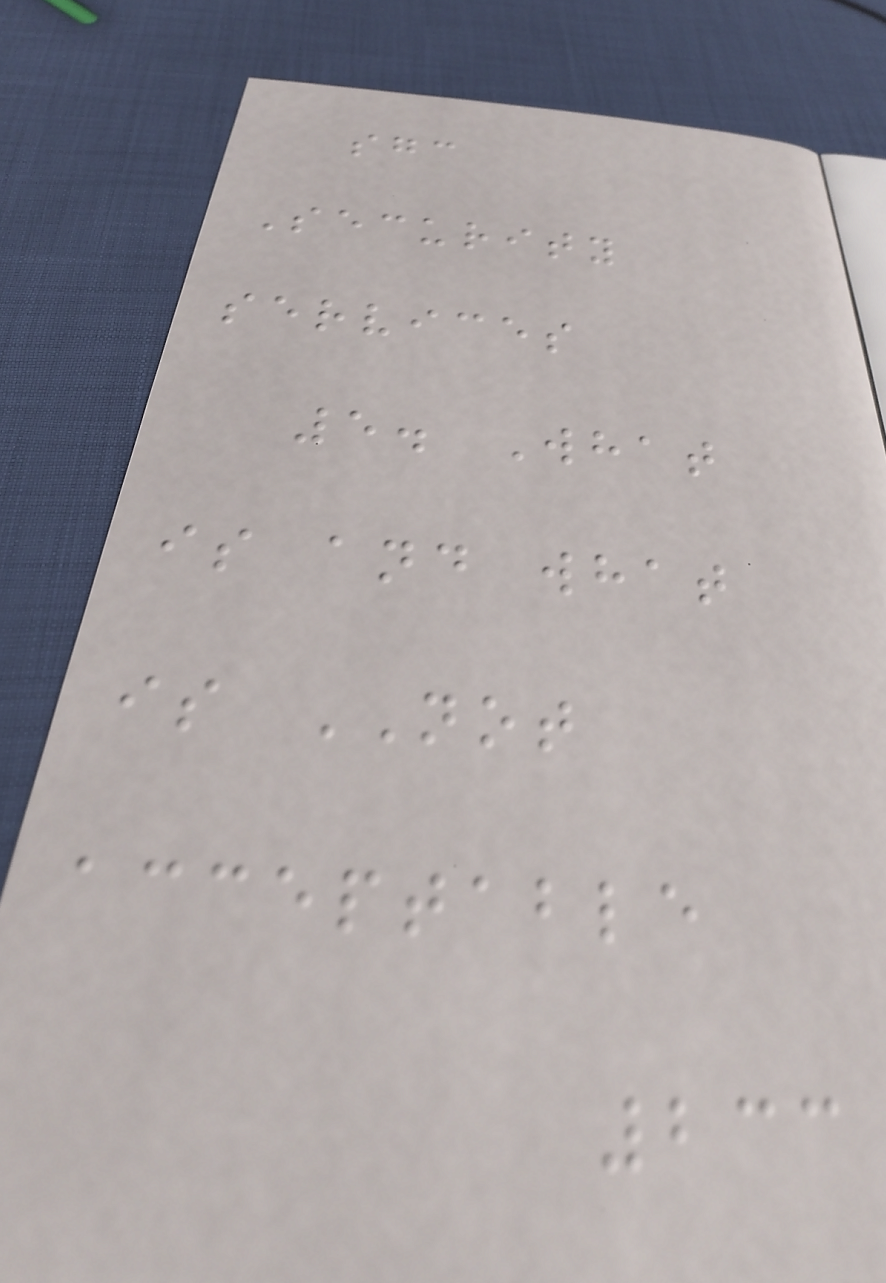sgc
Security
services
5. What
is and what
is NOT
acceptable
233
